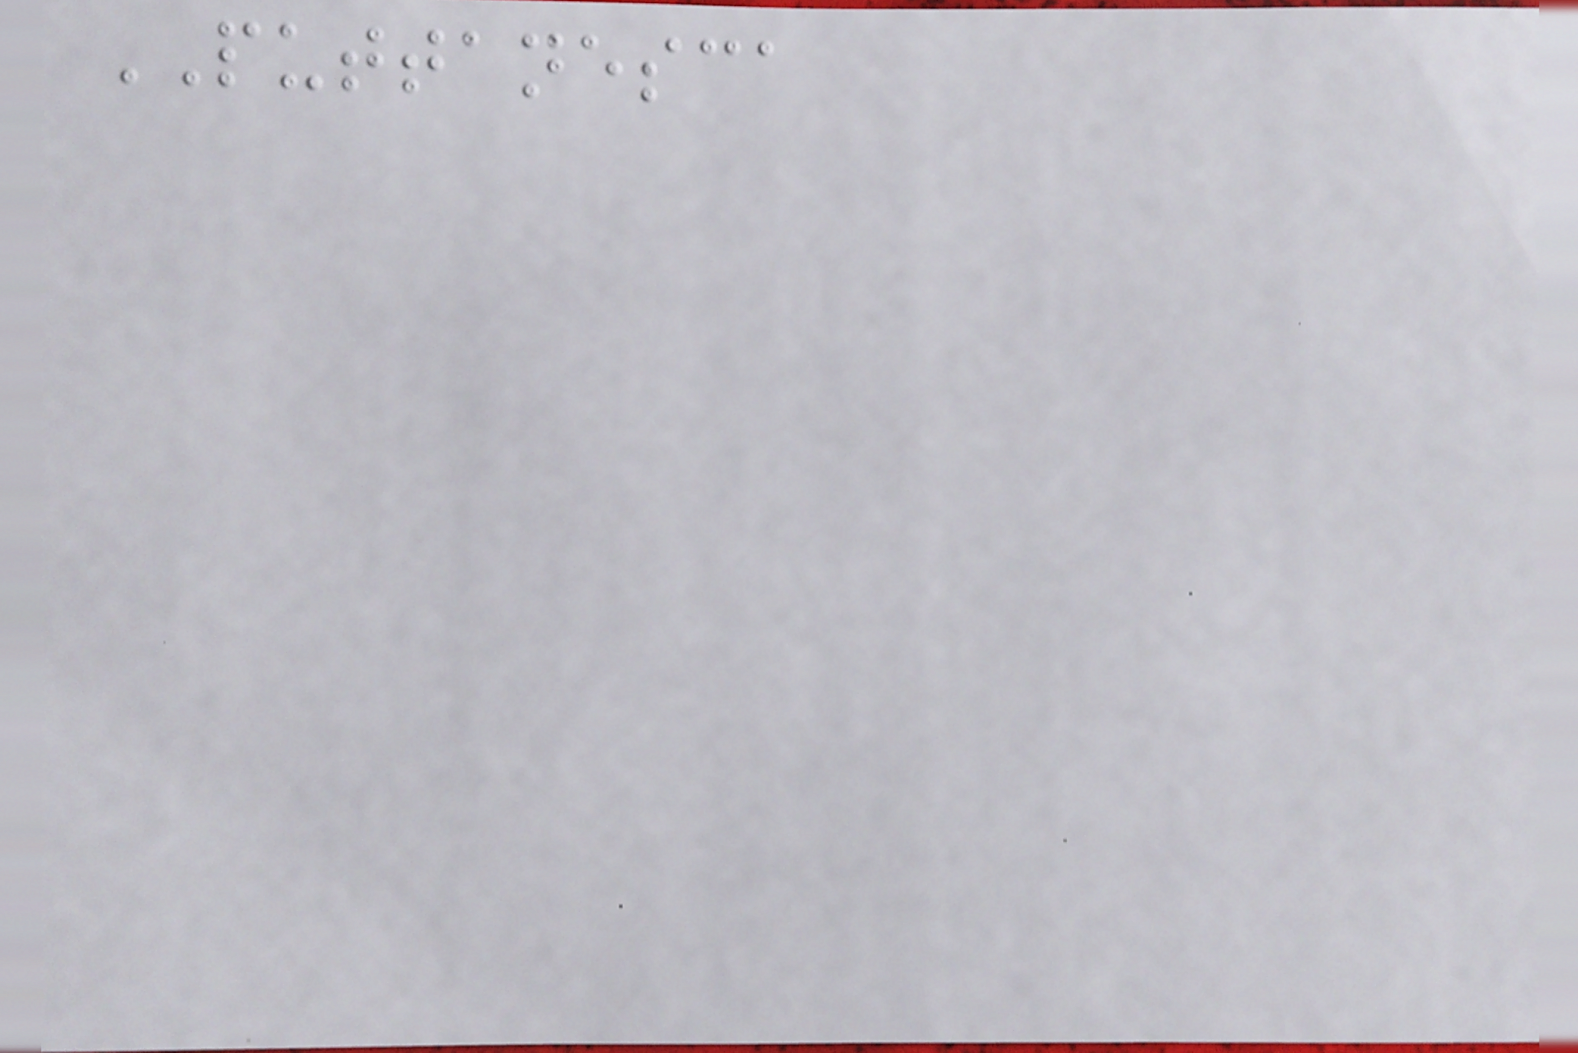PUTTANESCA
